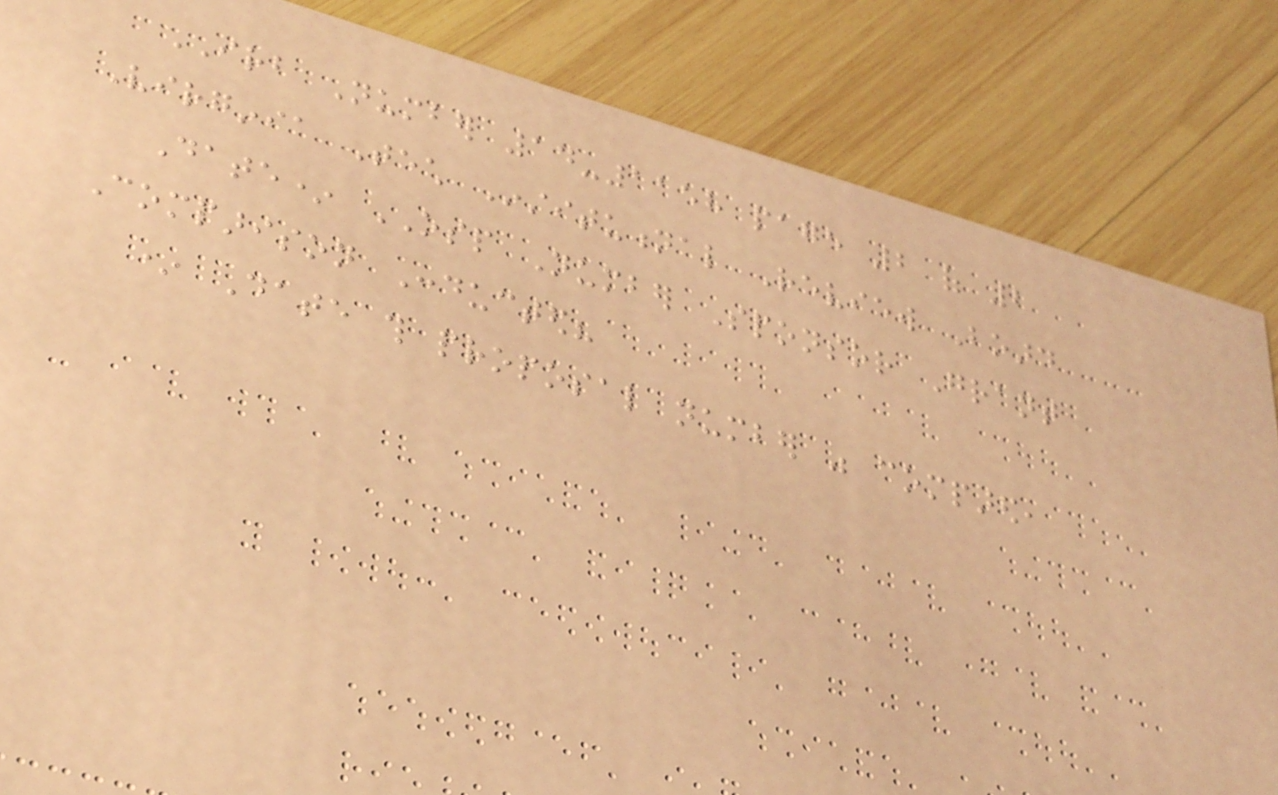IRB Number 14-1158 page 2 of 2
Virginia Tech Institutional Review Board
Date* OSP Number Sponsor Grant
Comparison Conducted?
* Date this proposal number was compared,
